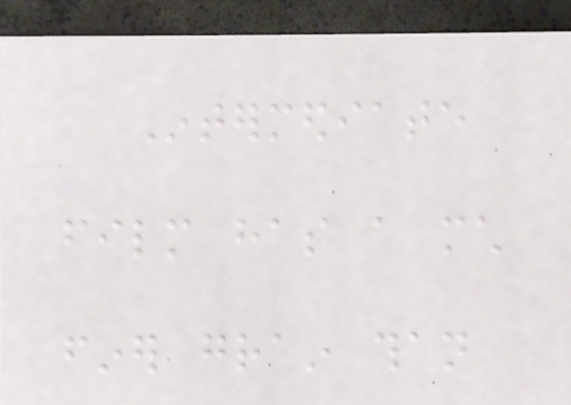Intermediate
film has a much
finer grain than
